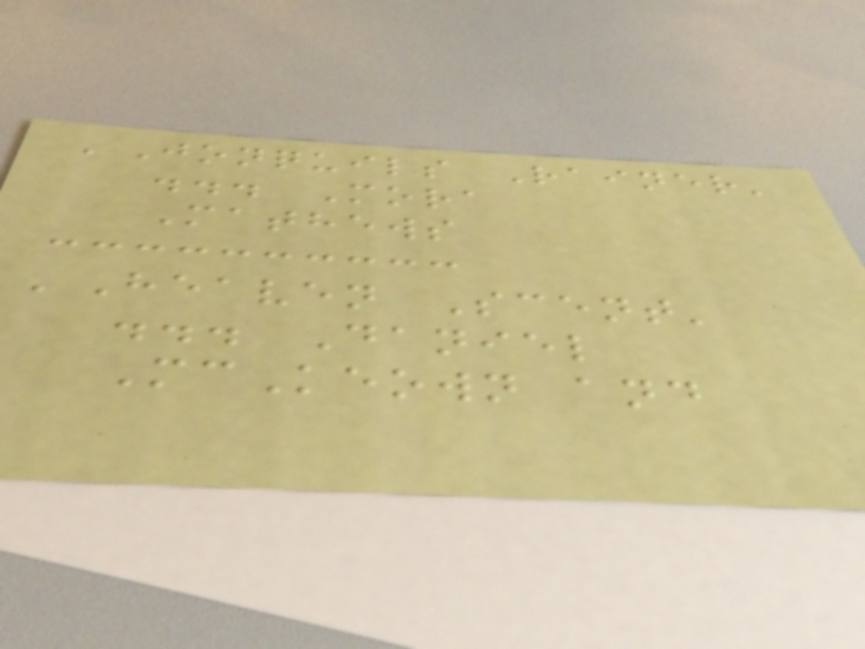'Jonquils Rainer'
... Mora
Mathews
'Heaven Scent'
... Daniel
McKeown and
